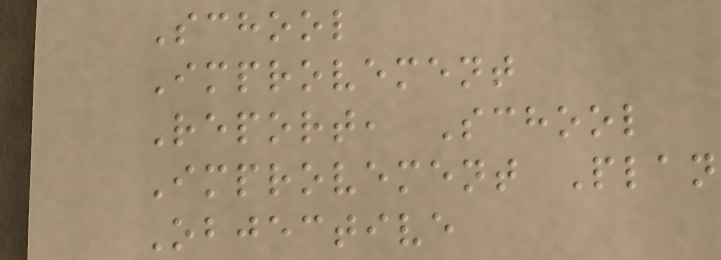School
Improvement
Report, School
Improvement Plan
Objective
